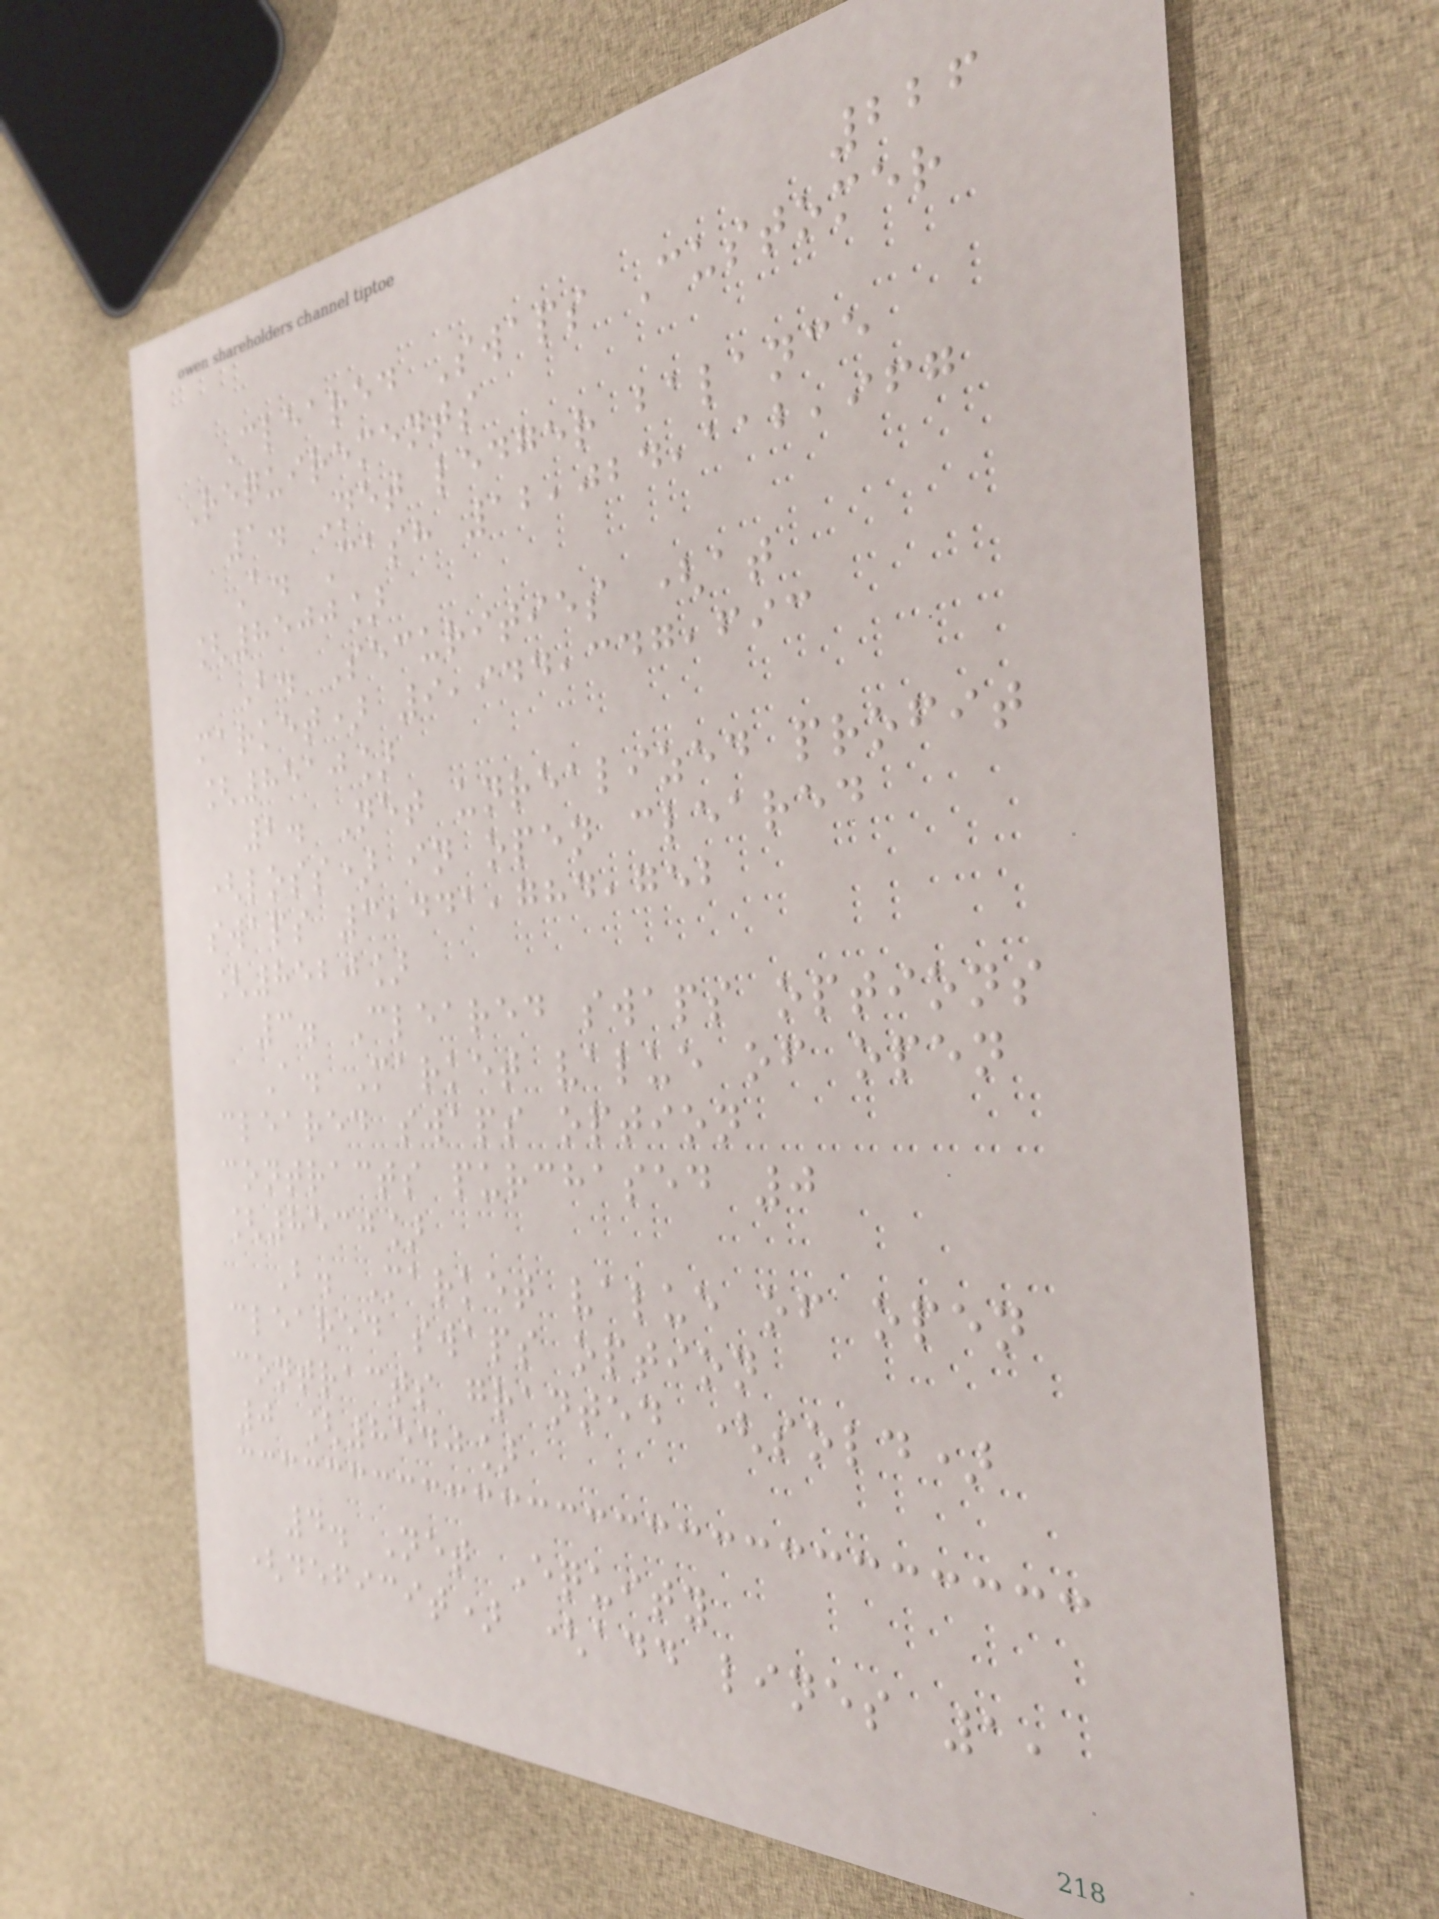226
Cleared Swaps Customer
Requirements
1. Net ledger balance
A. Cash 12,024,112,967
[8500]
B. Securities (at
market) 9,944,347,693
[8510]
2. Net unrealized profit
(loss) in open cleared
swaps 3,441,784,752
[8520]
3. Cleared swaps options
A. Market value of open
cleared swaps option
contracts purchased 0
[8530]
B. Market value of open
cleared swaps option
contracts granted (sold)
0 [8540]
4. Net Equity
(deficit) (add lines 1,
